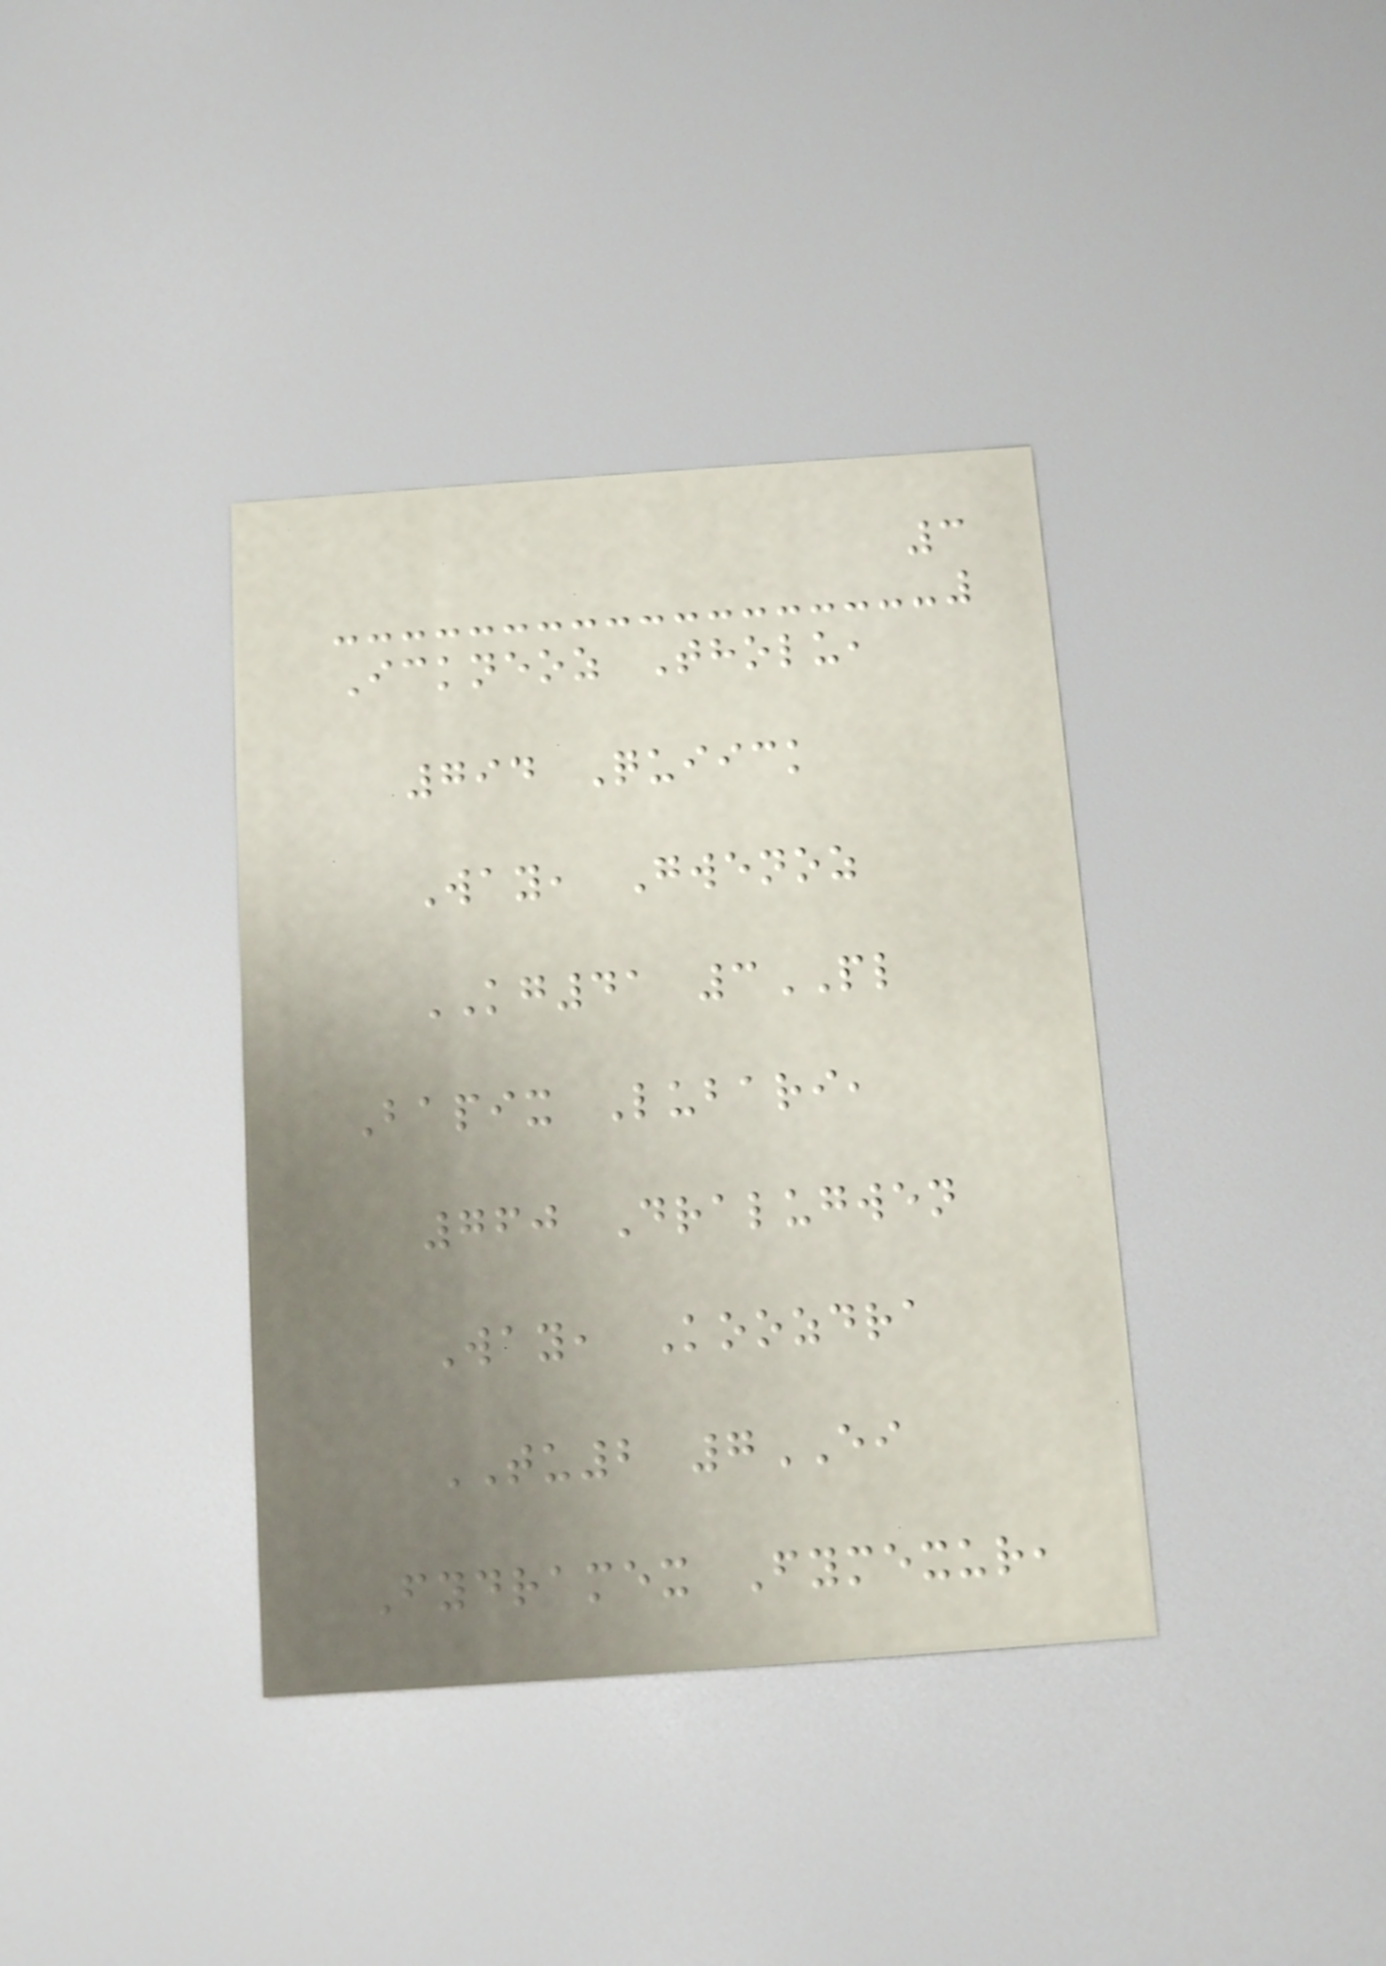3
Ickneoz Tholu,
794 Quiick
Way, Gwenoz
KG41 3PL
Bapix Lubari,
760 Dralugwen
Way, Koozdra
TU2 7EI
Fydramex Fymexur,
